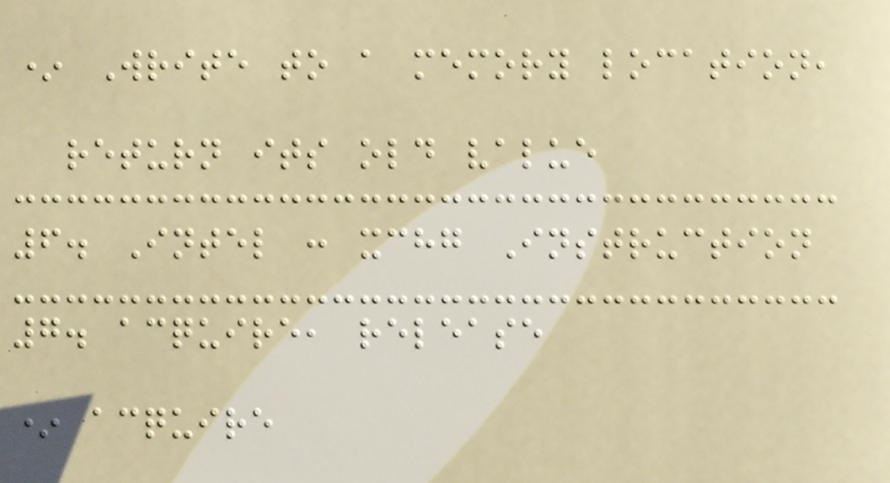* Write to a memory location,
return its old value
6. Intel : xchg Instruction
7. acquire, release
* acquire
